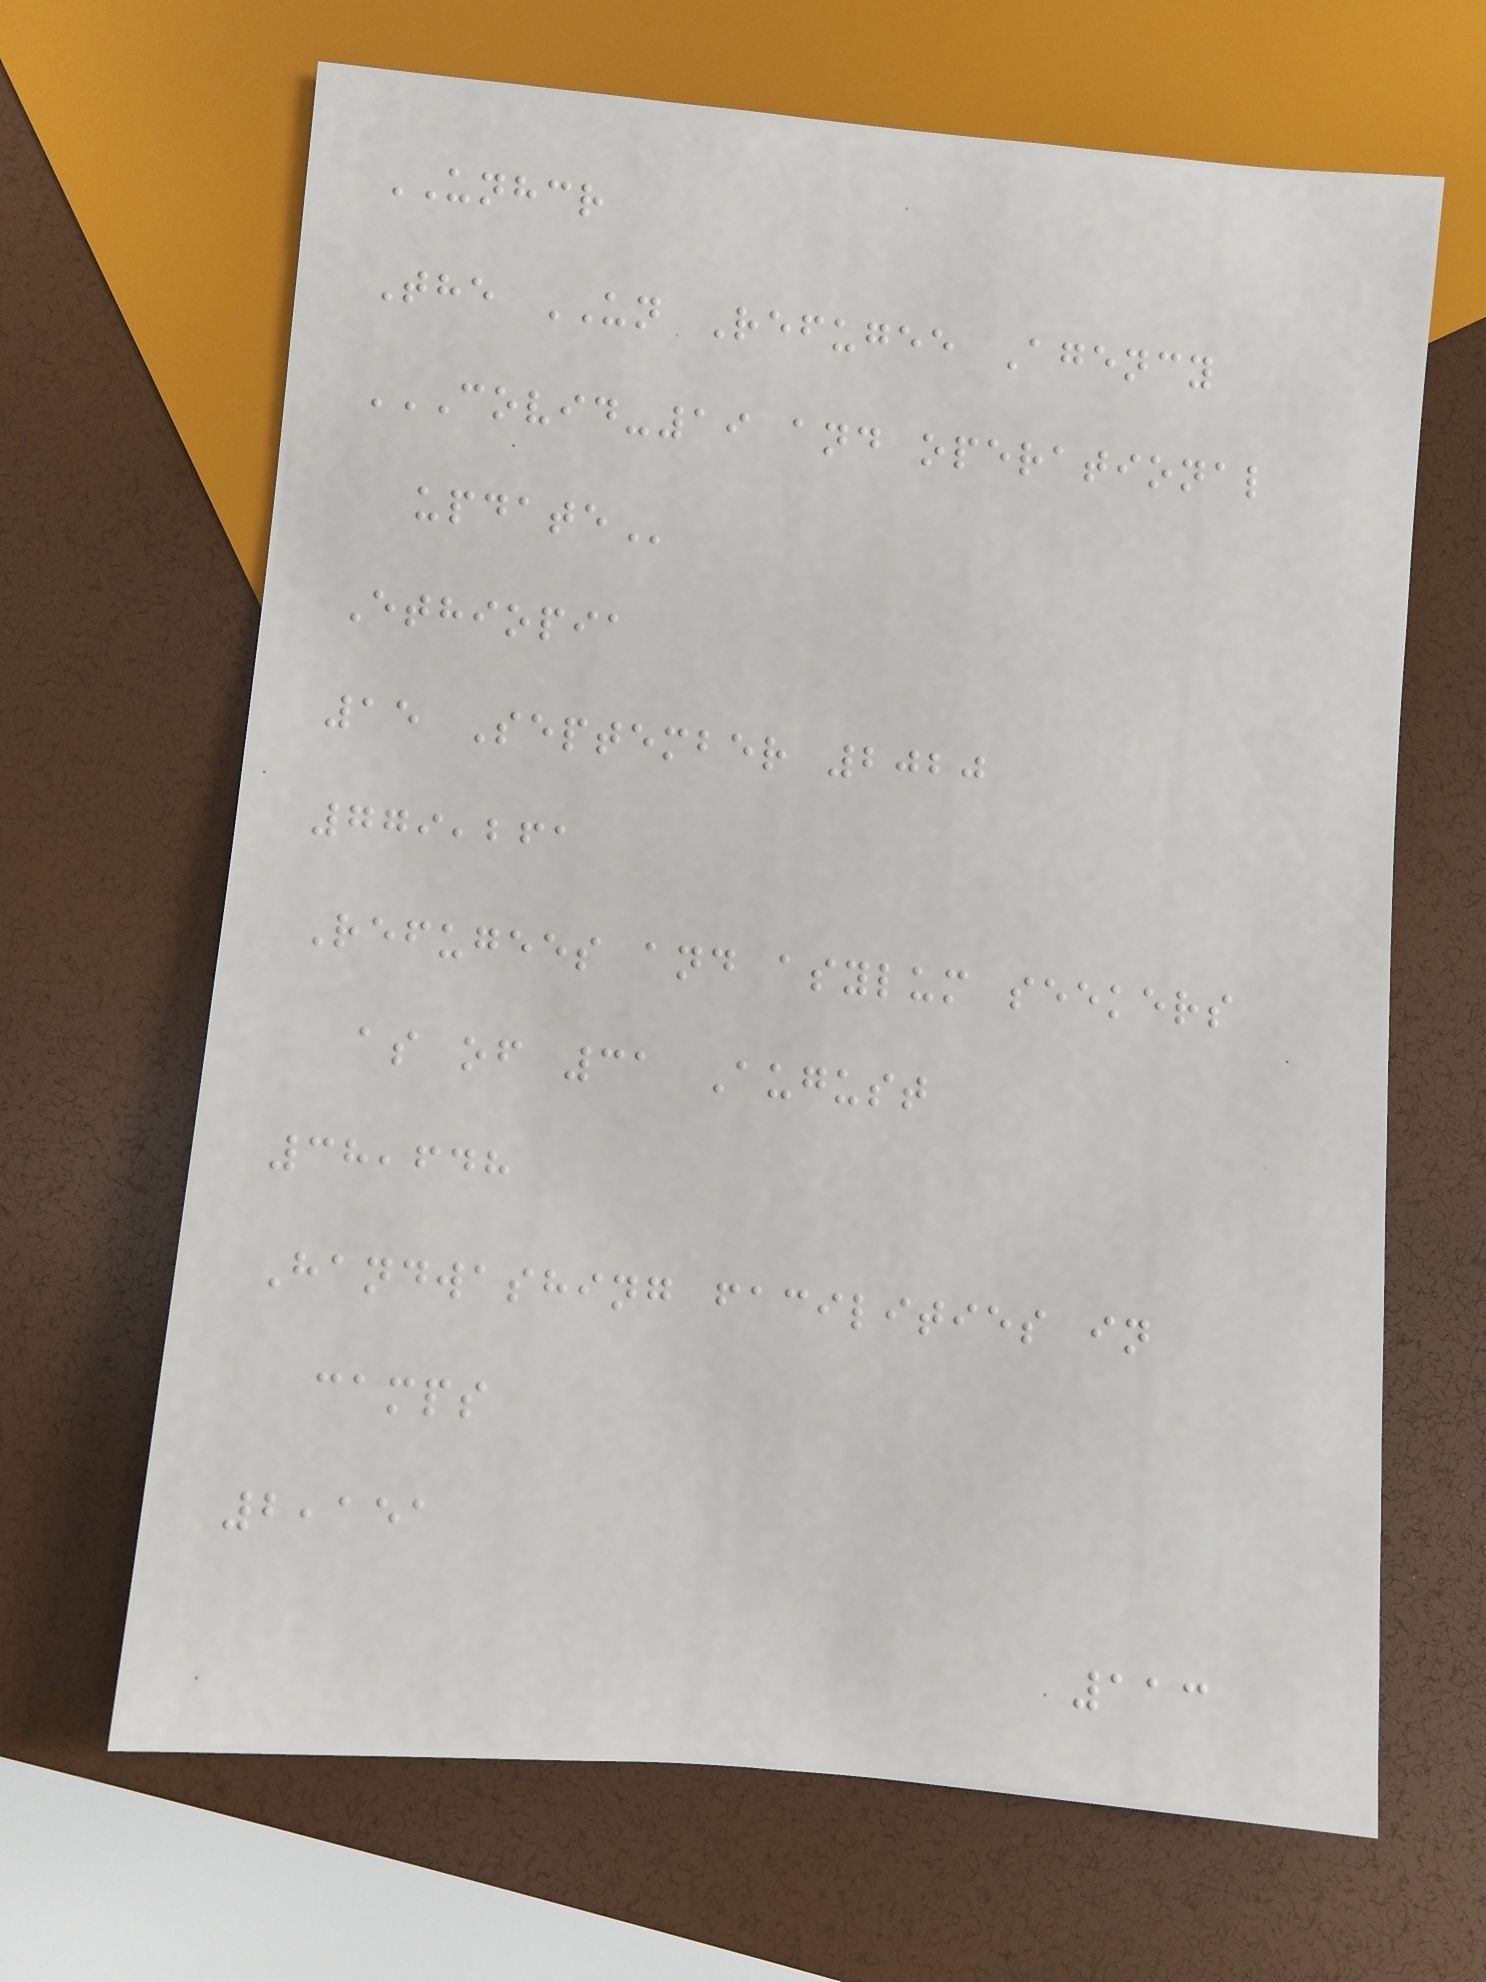UNHCR
The UN Refugee Agency
COVID-19 AND OPERATIONAL
UPDATE
Ethiopia
15 September 2020
779,261
Refugees and asylum seekers
as of 31 August
38,648
Handwashing facilities in
camps
2,151
113
